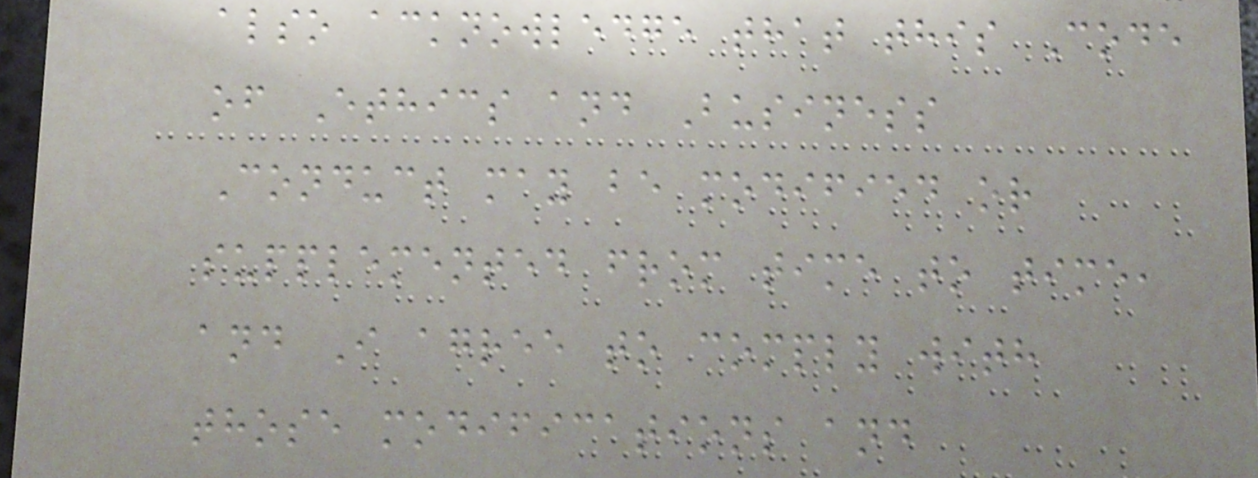also acknowledge that this Code
of Ethics and Business
Conduct may be modified or
supplemented from time to time,
and I agree to comply with
those modifications and
